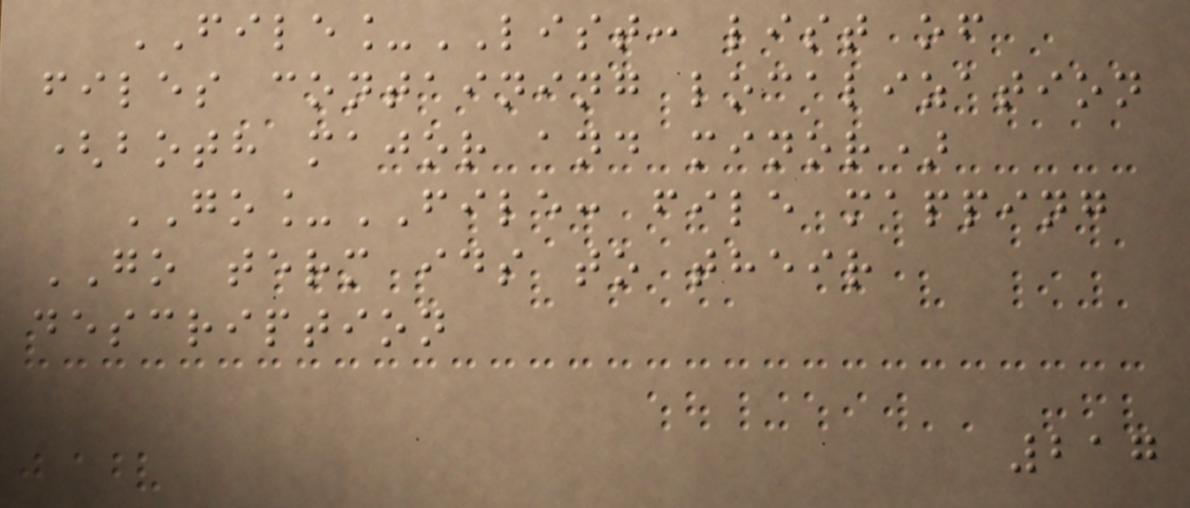FILE_LIST: list of
files containing localization
(both major and minor)
GO_FILE: file mapping
GO term ids to their
description
217
